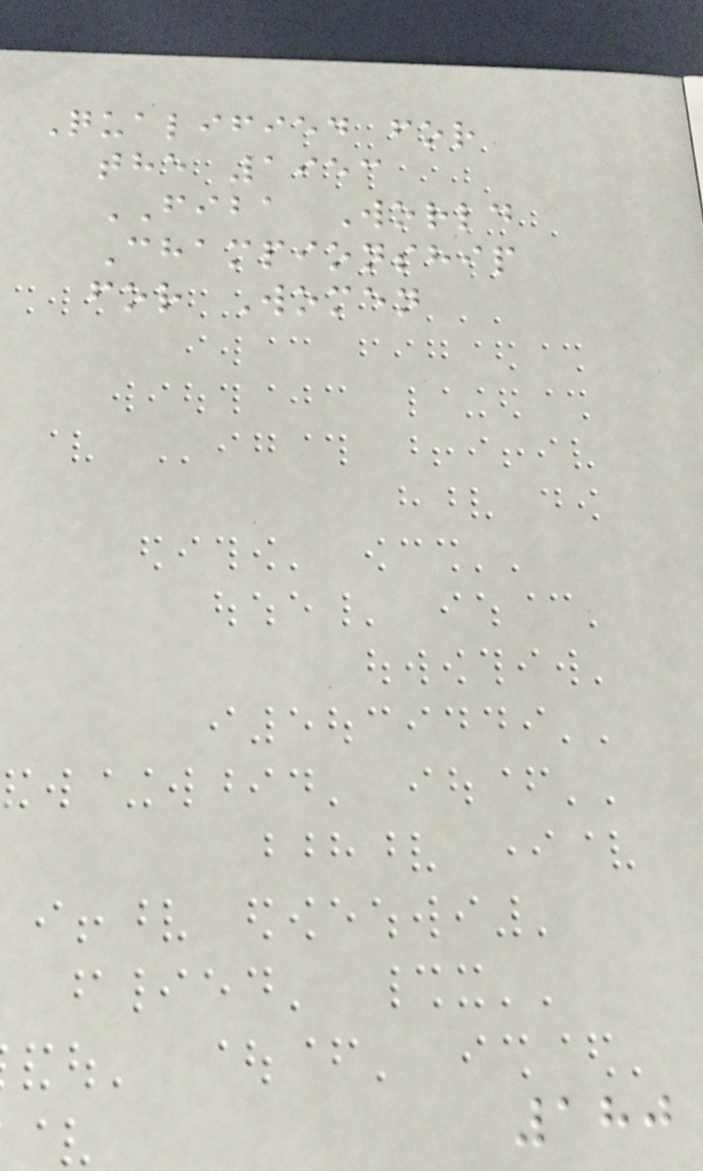Qualified for
the 1953
FIBA World
Championship
for Women
180
